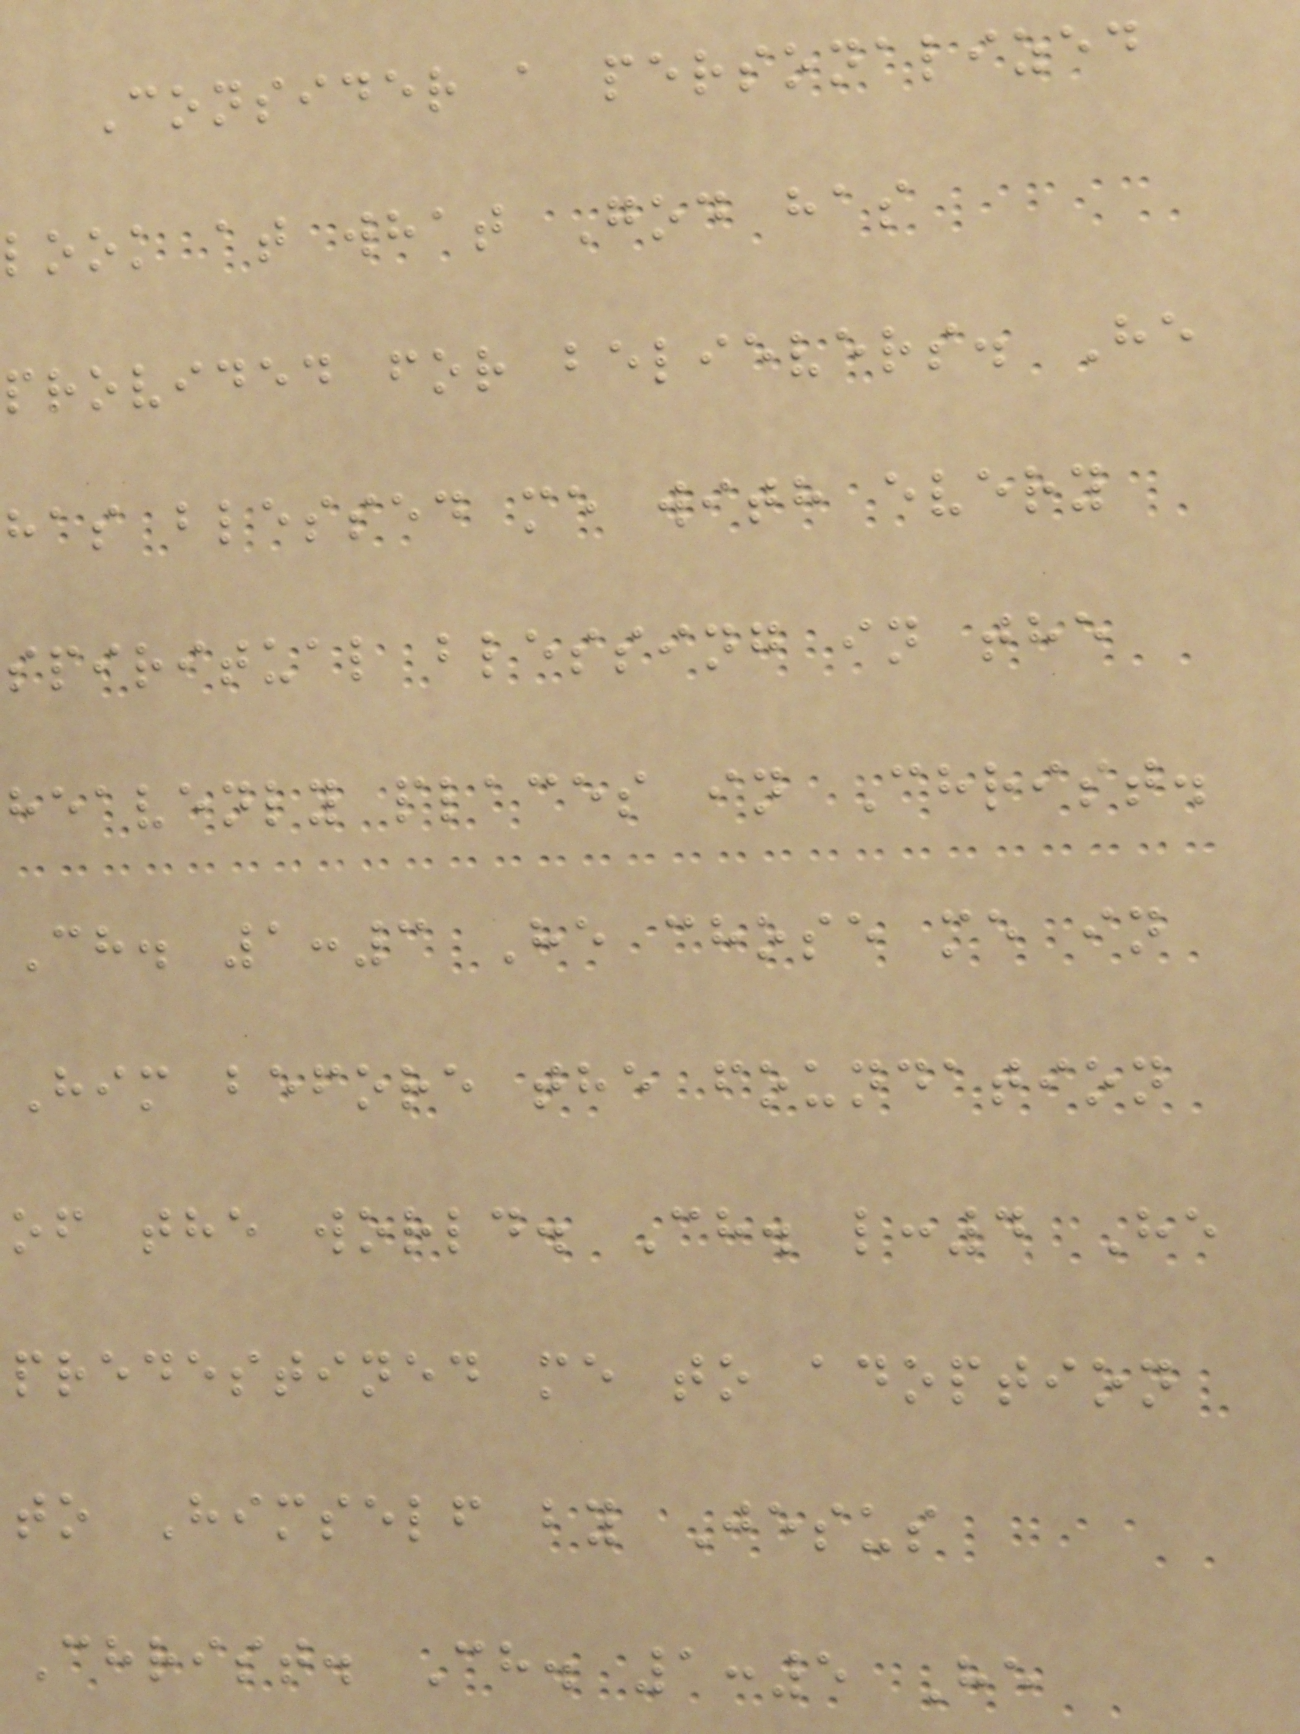Consider a personalized
look at what God has
provided for believers. He
has blessed me with every
spiritual blessing in the
heavenly places in Christ.
Ch. 1:3 He chose me in
Him before the foundation
of the world. Ch. l:4 He
predestined me to adoption
to Himself by Jesus
Christ. Ch. 1:5 He
